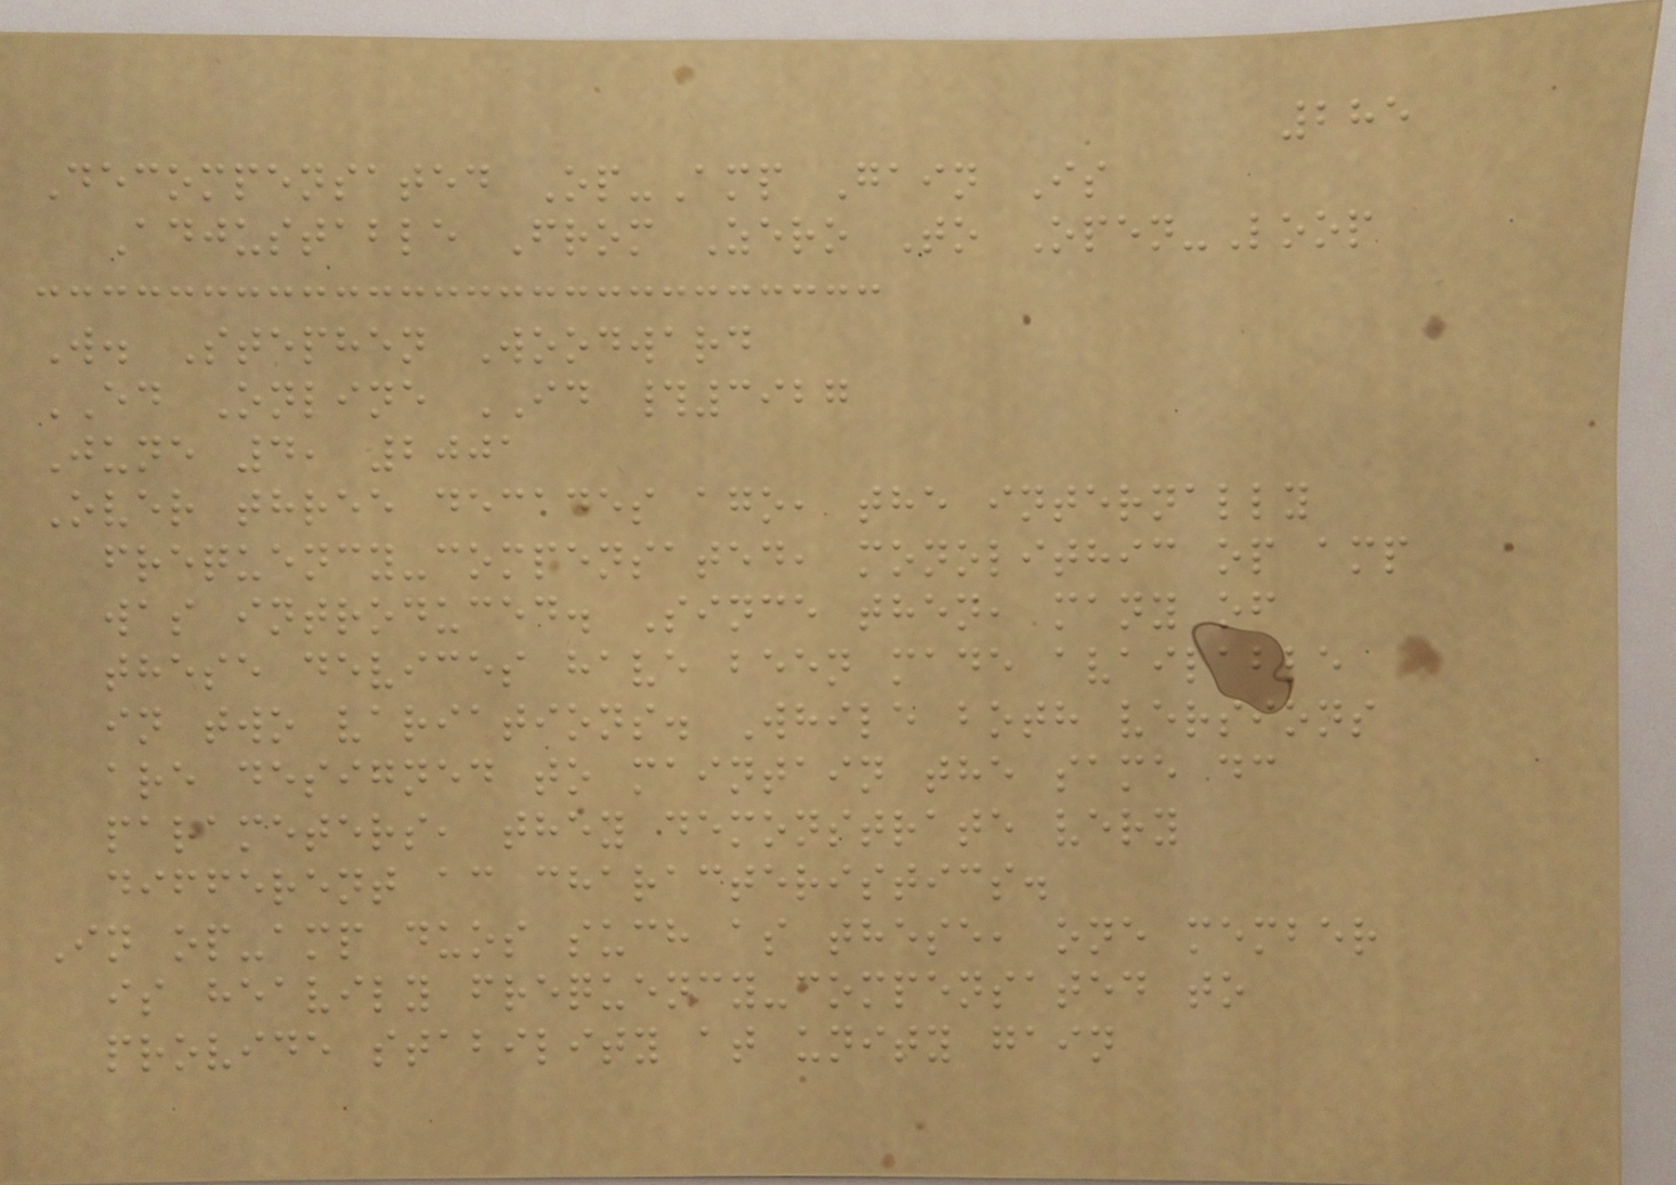285
Decompensated Op-Amp Gain Is
Adjustable From Zero To Open-Loop
W. Stephen Woodward
ED Online ID #3927
June 4, 2001
Over three decades ago, the internally
frequency-compensated, monolithic op amp
was introduced. Since then, many of
these devices have been made available
in two variations. While both versions
are designed to maintain the same dc
parameters, they demonstrate very
different ac characteristics.
In op-amp duos such as these, one member
is heavily frequency-compensated to
provide stability at unity gain
